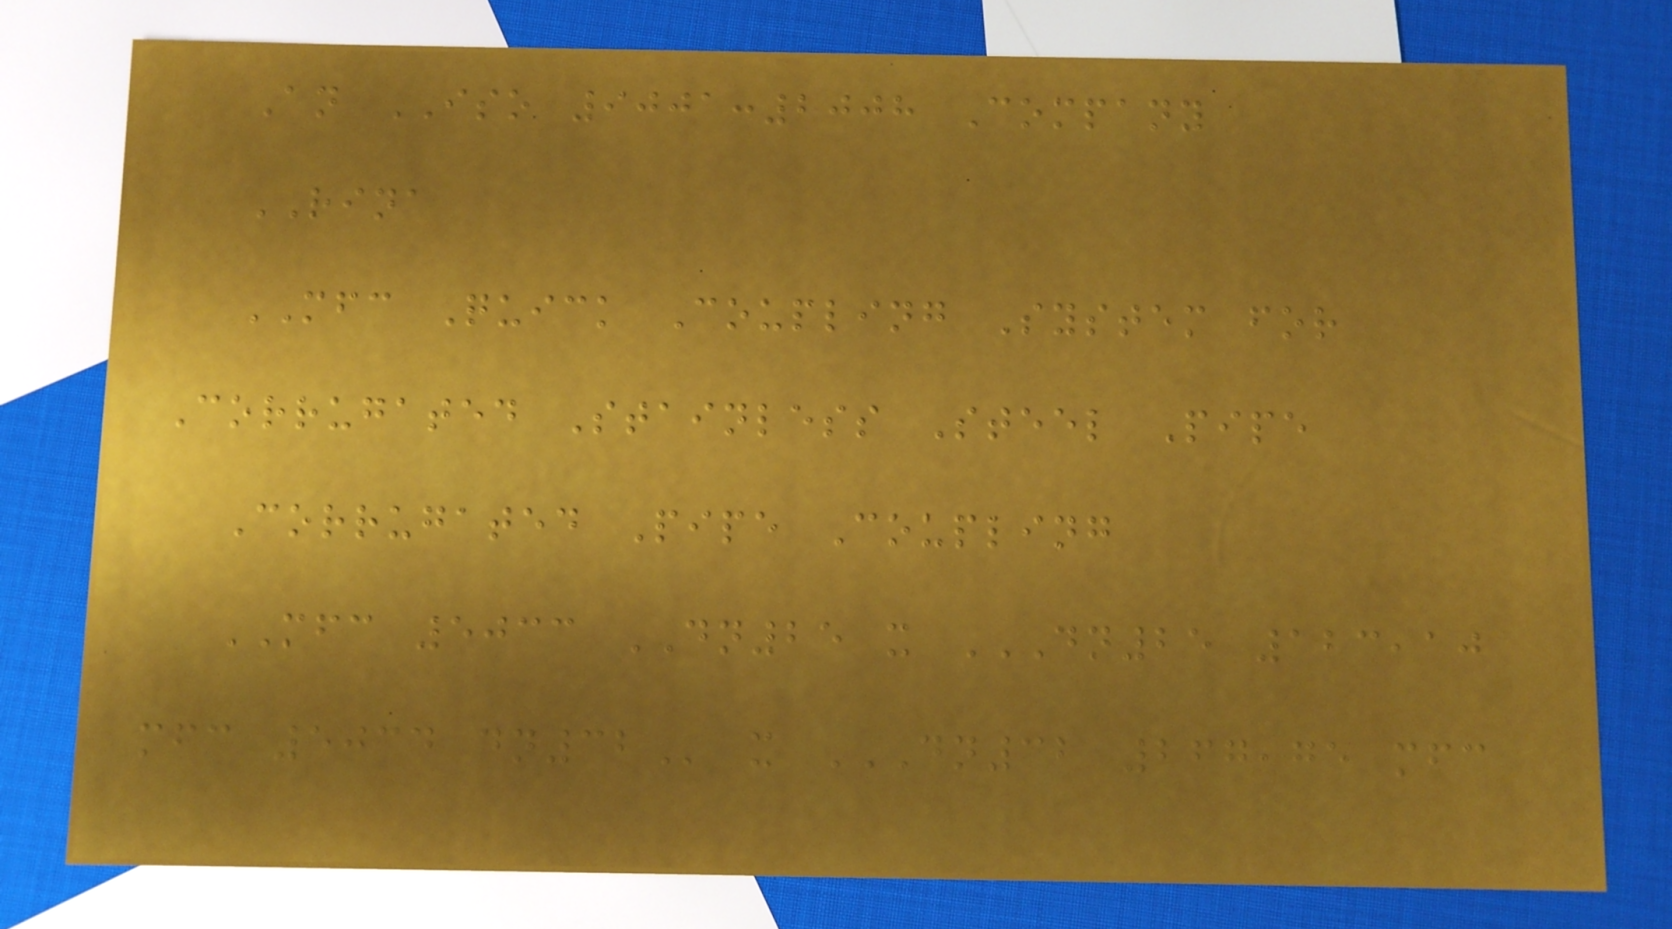An ISO 9001:2008 Company
RINA
MFC Quick Coupling System for
Corrugated Stainless Steel Pipe
Corrugated Pipe Coupling
MFC 5033 DN25 x DN25 123,10
MFC 5034 DN32 x DN32 267,75 MFC
